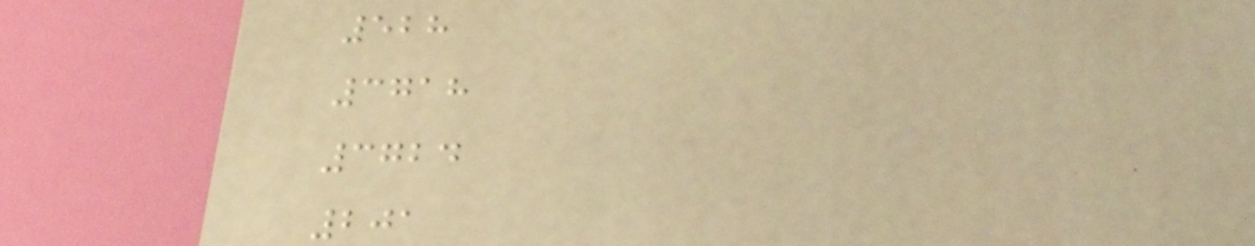528
3718
3724
201
